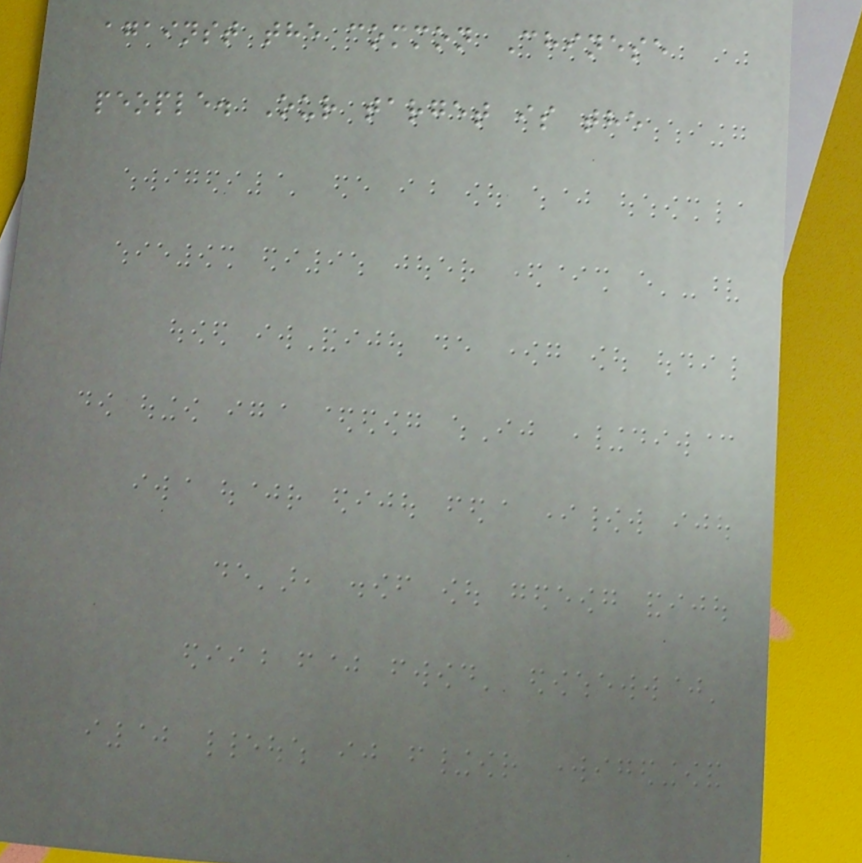against the common Chinese
people. Our target is the
